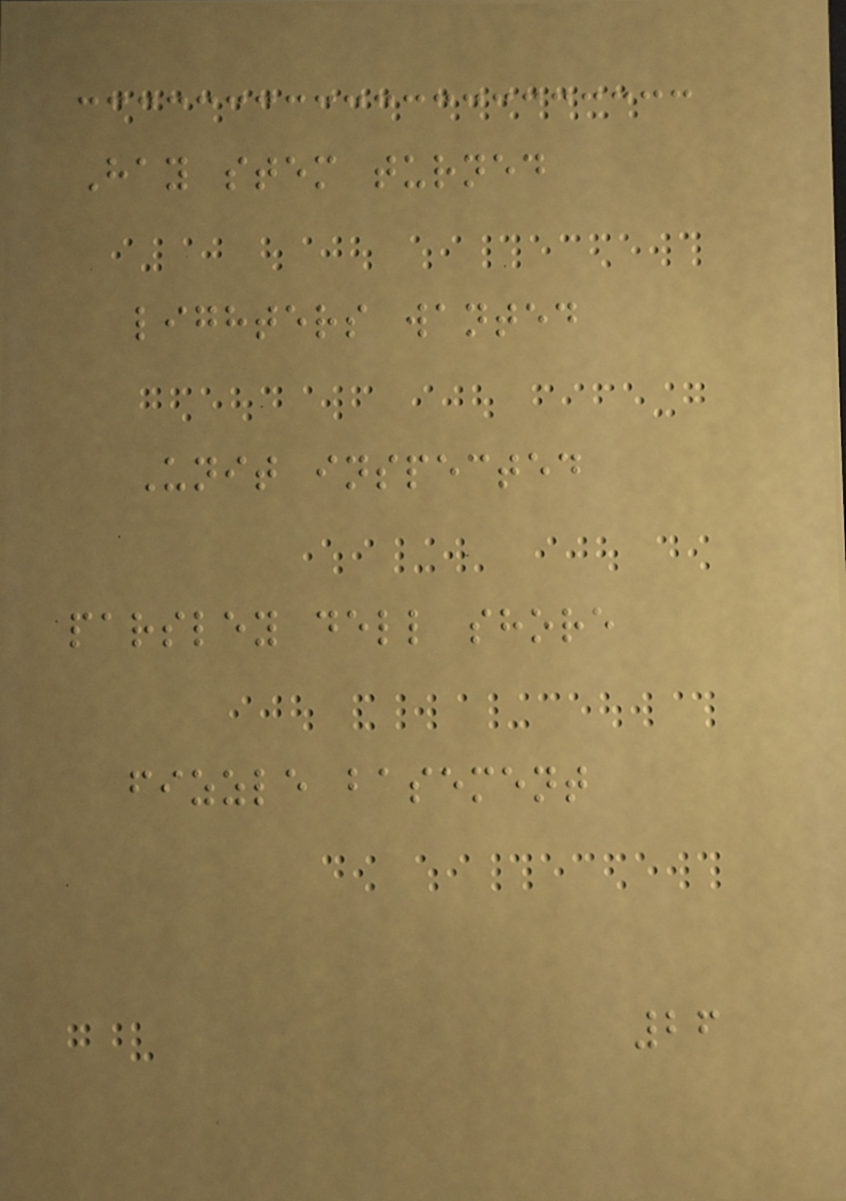Hay stem turned
lighters wanted
Unit inspected
parsley dell shore
fizzle basement
26
